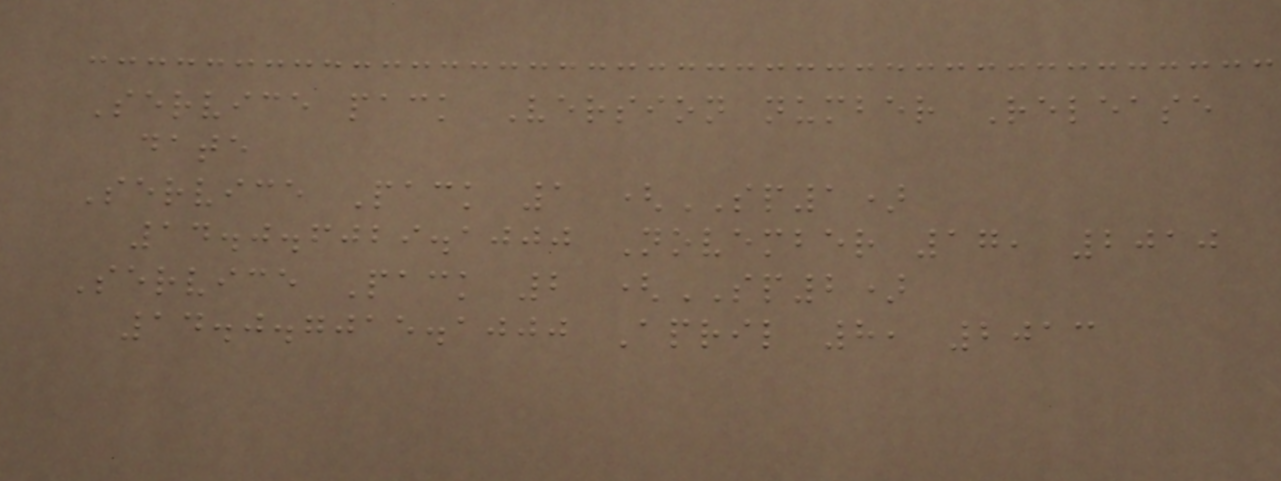Service pack Version number Release
date
Service Pack 1 (SP1)
14.0.6029.1000 November 17, 2010
Service Pack 2 (SP2)
14.0.7015.1000 April 8, 2013
